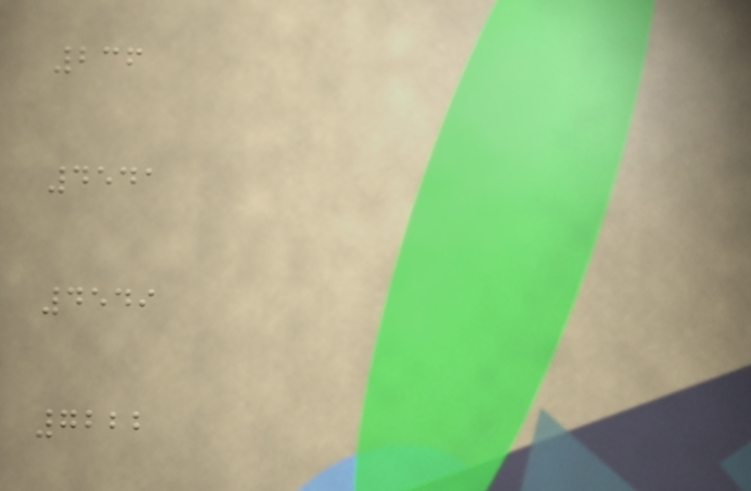236
4541
4549
7222
